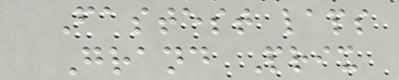Fastest laps
Grand Prix
